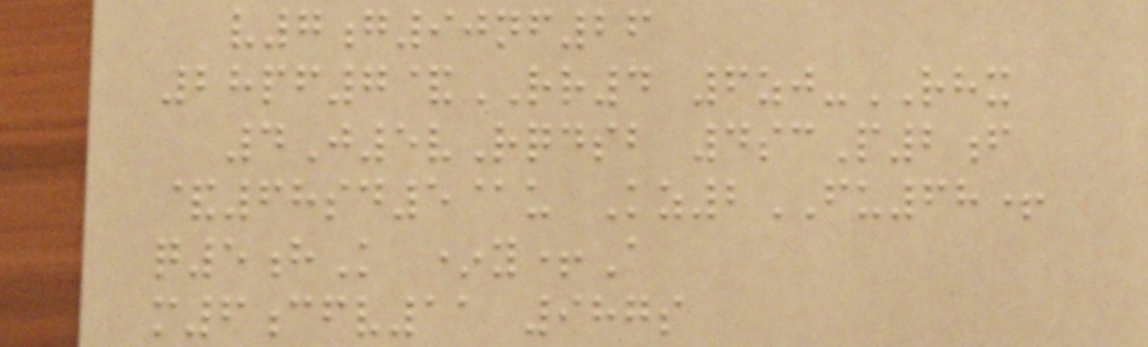v7g90nf26
28pf7&RR4 6zj-RHX
4J5vRqdsb 4scP2f
&68sd5@u Kz2FU68+
q5hK *y+A
m6cfv11 987s
